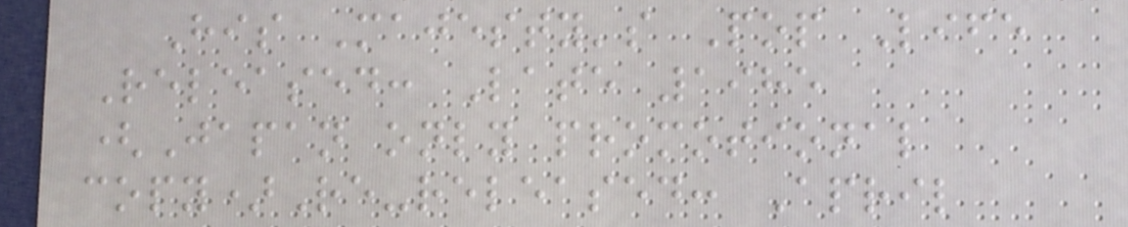His Majesty's Pop Life
Released: Late 1985
(Japan only promotional
copy)Re-released: April
